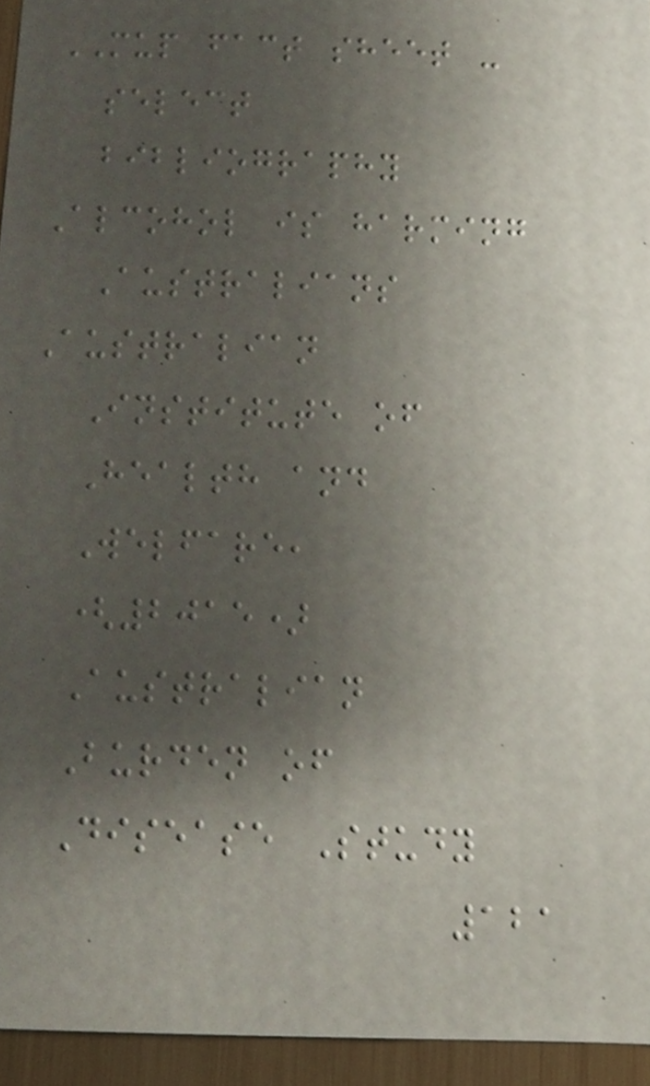MUP fact sheet -
select
bibliography
Alcohol is harming
Australians
Australian
Institute of
Health and
Welfare,
(2015)
Australian
Burden of
Disease Study
121
